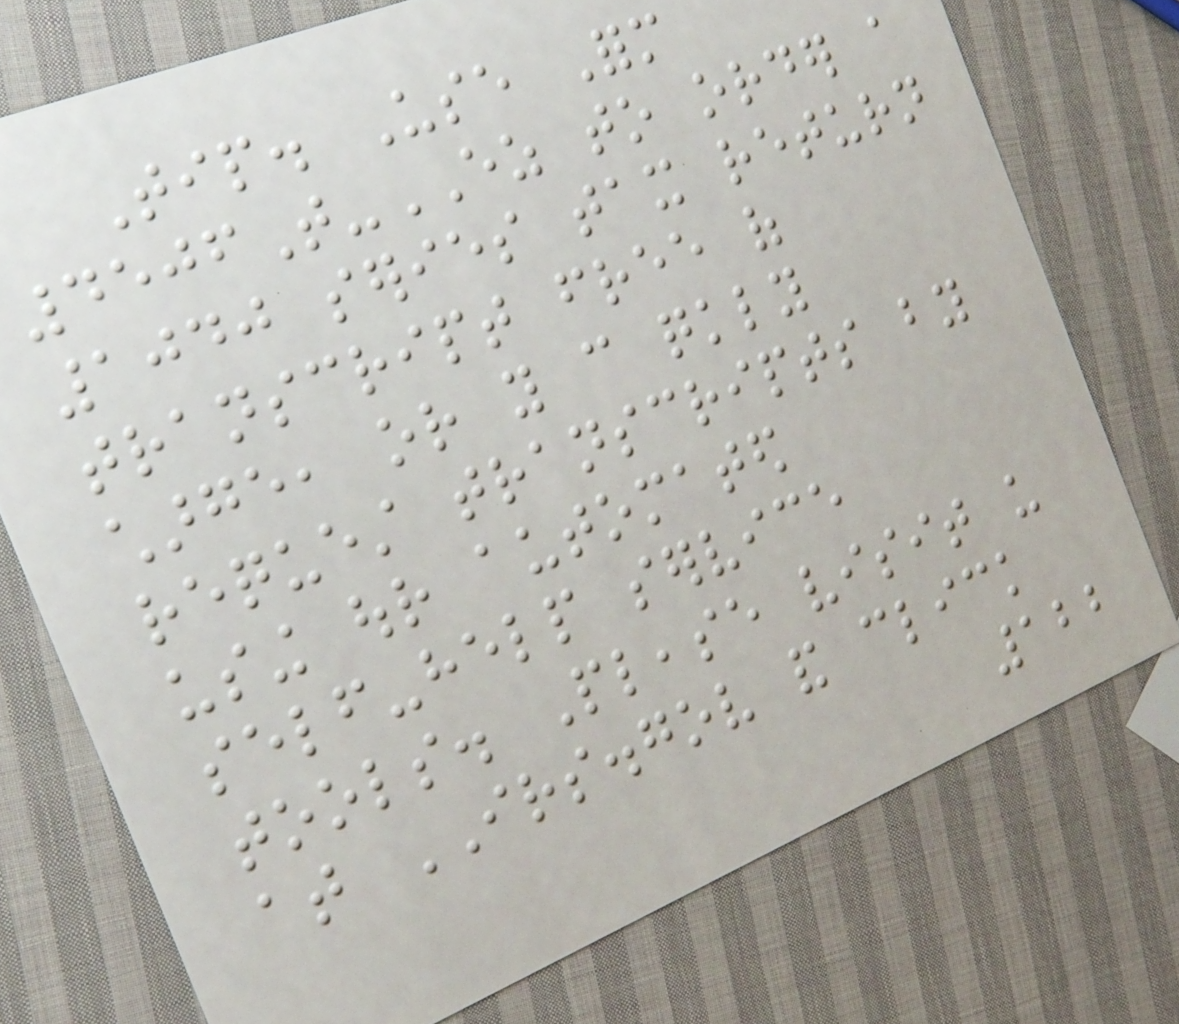Tip. Use Form
4506T-EZ to order a
1040 series tax return
transcript free of
charge, or you can quickly
request transcripts by
using our automated
self-help service
tools. Please visit us
at IRS.gov and click
122
